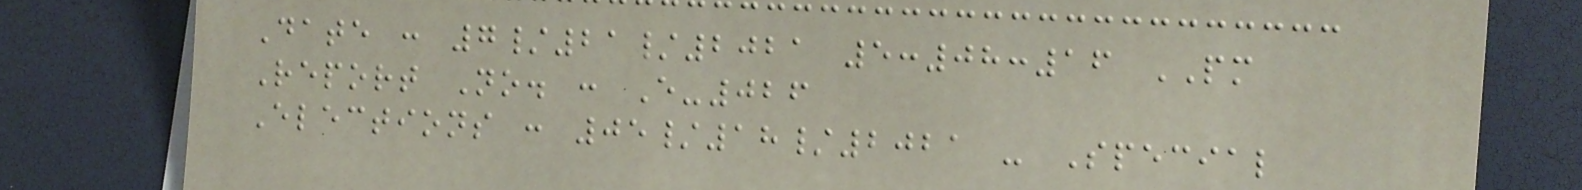Date : 7/21/2021 5:08:16 PM
Report No. : E-026
Elections : 05/18/2021 - Special
